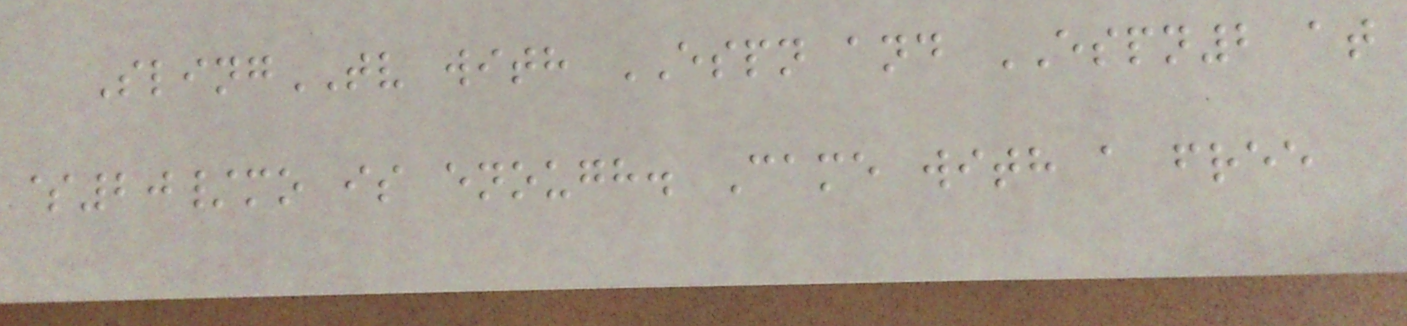SlingTV with ESPN and ESPN2 at
$20/mo is enough. Came with a free
